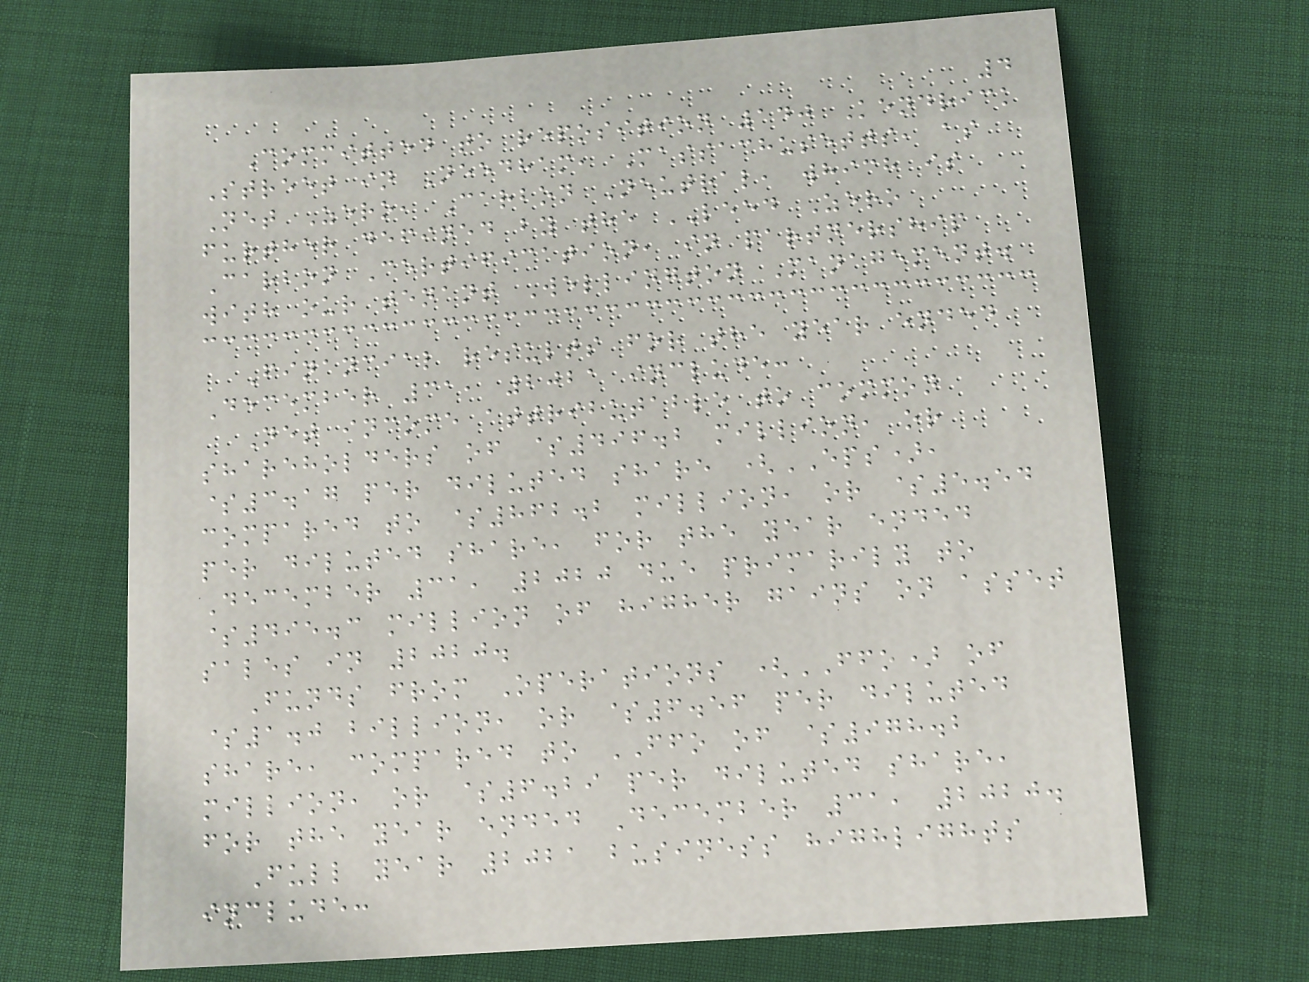4
Committed to reposition 140 Kendrick
Street in Needham, Massachusetts, as
Net Zero, Carbon Neutral, which is
further defined by the LEED Zero
Carbon Certification, in partnership
with our tenant Wellington Management.
Financial results for the year ended
December 31, 2021 include:
Net income attributable to common
shareholders of $496.2 million, or
$3.17 per diluted share (EPS),
compared to $862.2 million, or $5.54
per diluted share, for the year ended
December 31, 2020 due primarily to
$495.3 million of higher gains on asset
sales in 2020.
Funds from Operations (FFO) of
$1.0 billion, or $6.56 per diluted
share, compared to FFO of $978.2
million, or $6.29 per diluted share,
for the year ended December 31, 2020.
Full year 2021 business highlights
include:
